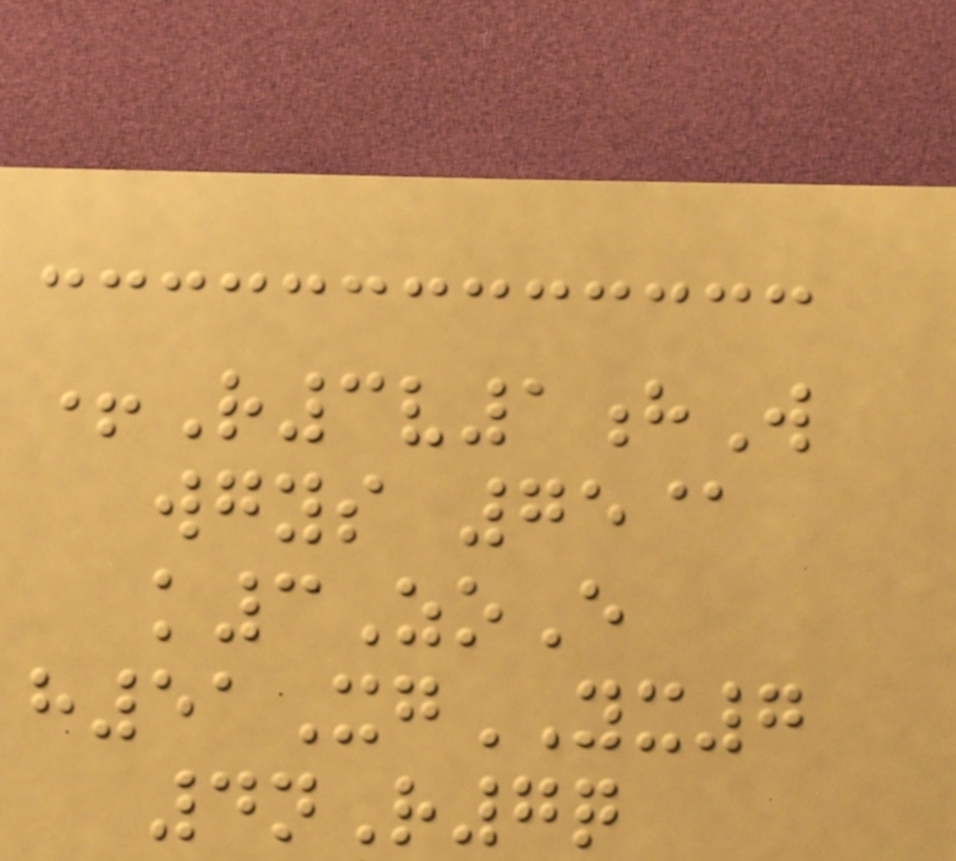+R3v1hW
wgys 75@
k3ZoE
h51XgYX7
4nR7q
